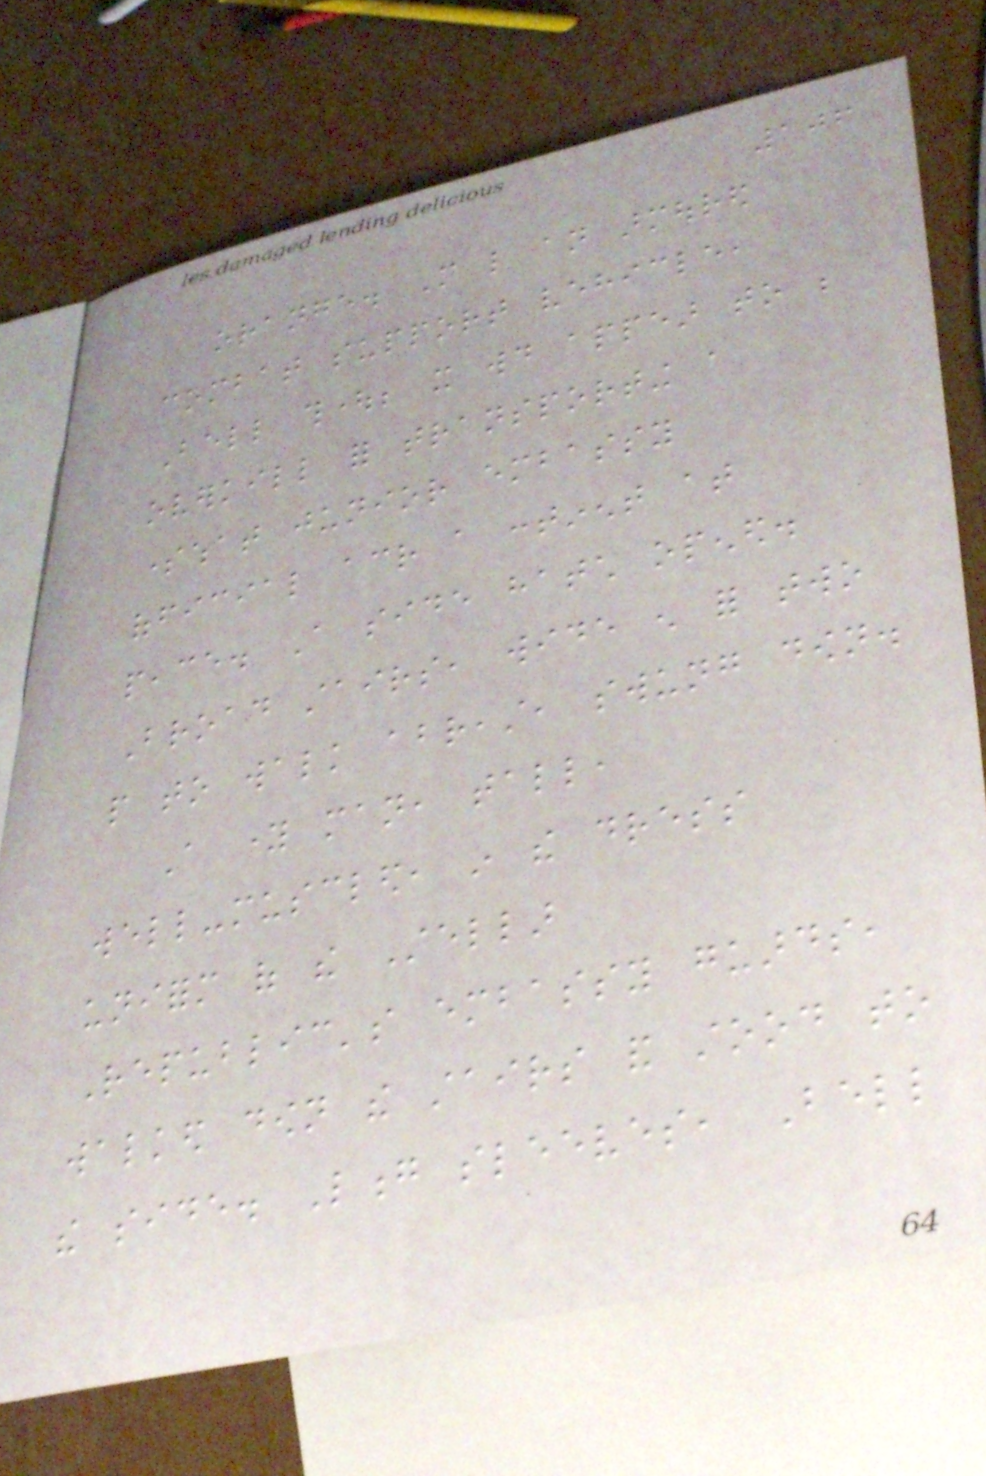106
orange. More like an armoured
combat support vehicle,
Bell thought; it would appear to be
overkill for transporting a
somewhat junior embassy
official across a continent at
peace. A side hatch opened.
Broad stairs, wide enough for two
people to walk abreast, swung down.
A young man, tall,
well-muscled, in the dress
uniform of the Stellar
Republic's embassy guards,
walked down the stairs and stood to
the side. Long sleeves, Bell
